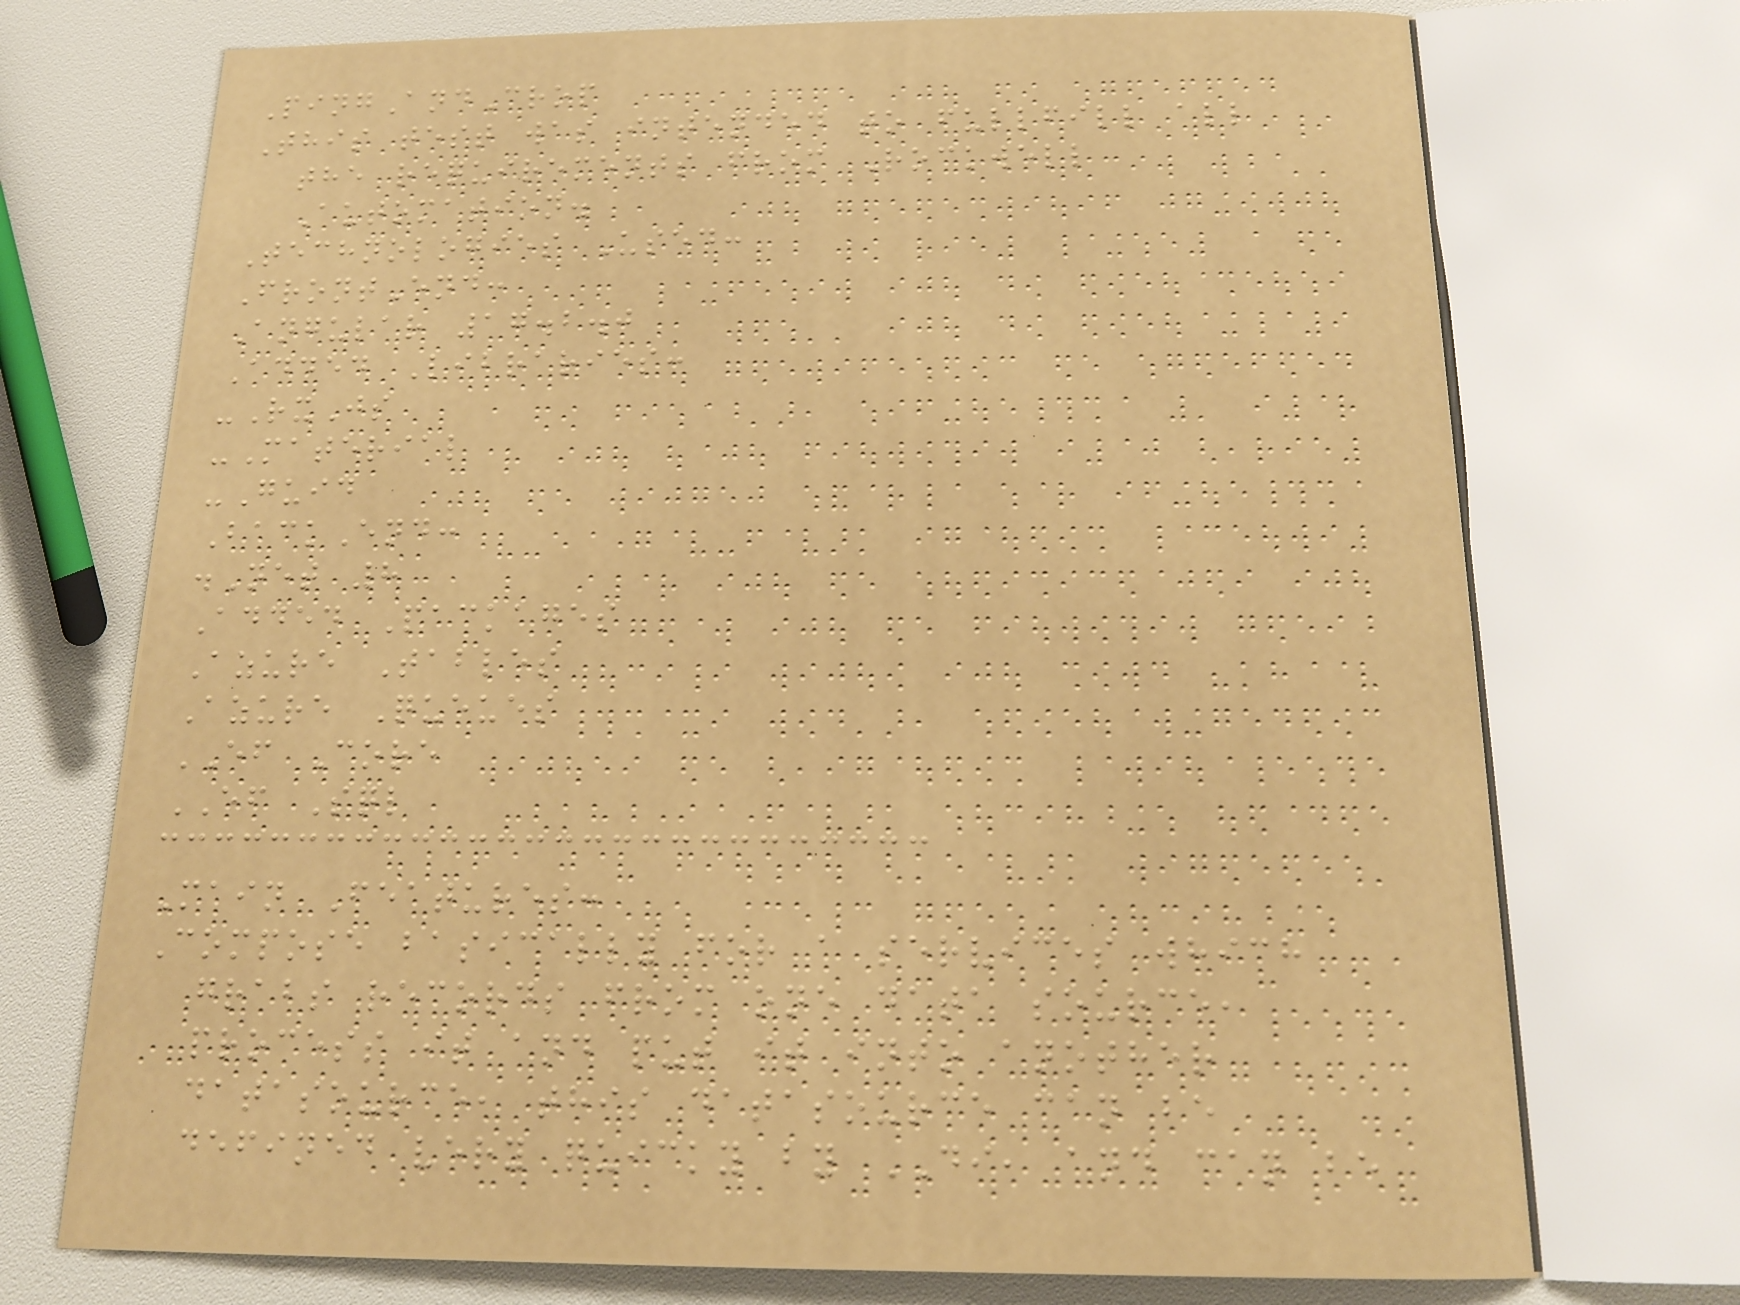PingAndCrop
This test was intended to fullfill all
the requirements from Rockwell
Automation.
Technologies Used:
FrontEnd:
Angular 17.2.0
Added Libraries:
-RxJs
-Material
-Guid
BackEnd:
.Net 8
Added Packages
Azure Tables
Azure Queues
EF Core
EF Sql
Main Features:
Compose basically for a services which
grabs records from one data source,
process it and put it into another
datasource, this datasource can be
defined very quicky by DI, and can be
